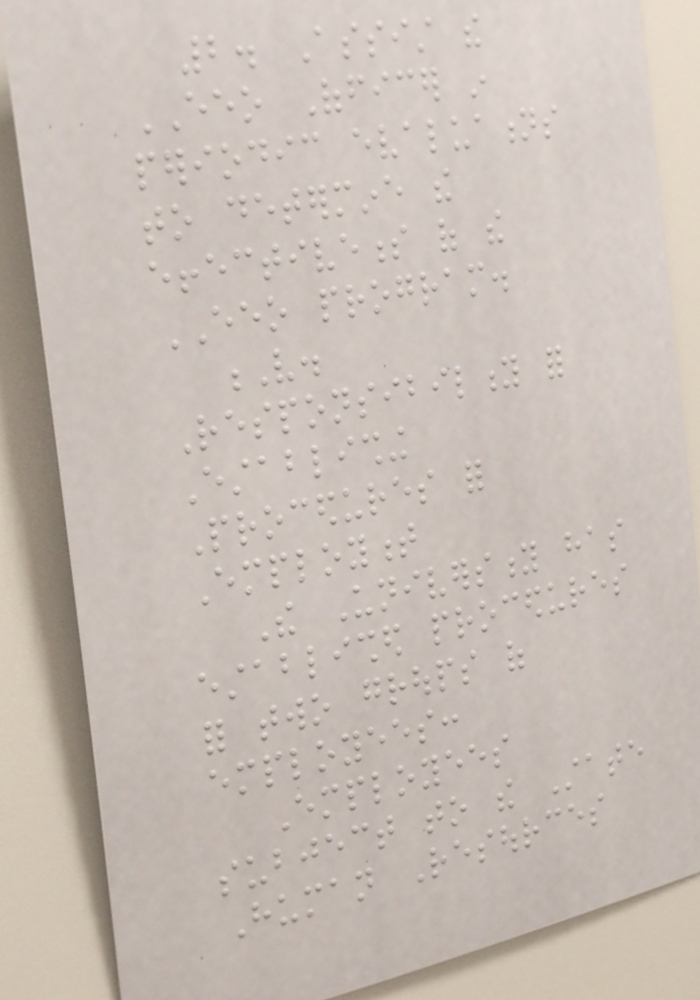2. Assist the
EEO Officer in
periodic evaluations
to determine the
effectiveness of the
EEO program.
V.
Responsibility for
Establishing
Procedures for
Employment
The University has
established procedures
for two groups of
employees:
Employees
subject to the State
Human Resources
